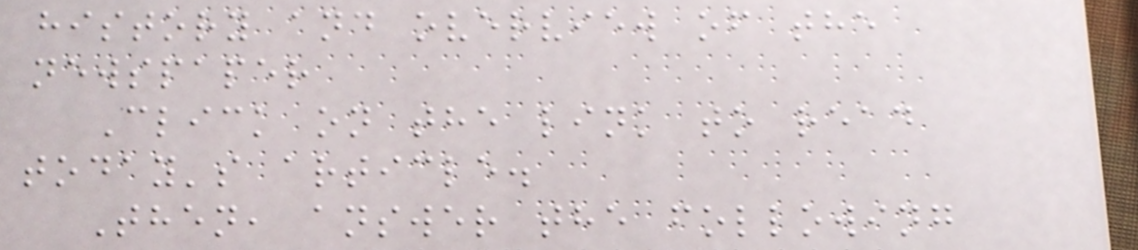history and overview of the
newspaper
Click on the link to read
today's article.
Then, answer the following
